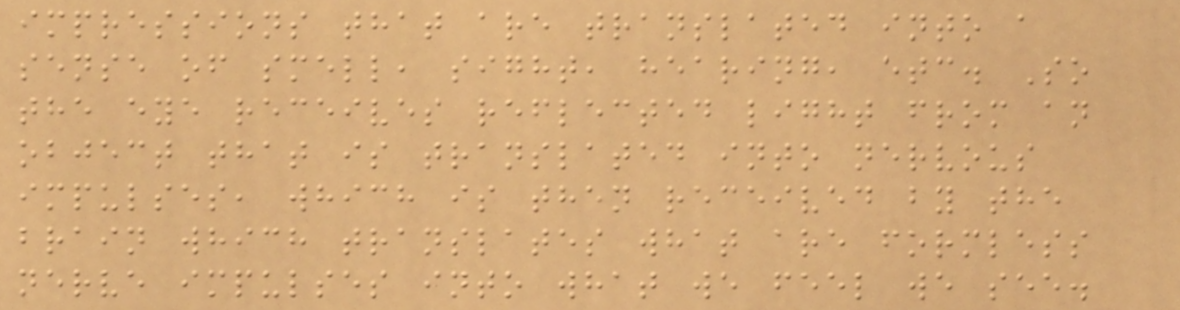impressions that are translated into a
sense of smell, sight, hearing, etc. So
the eye receives reflected light from an
object that is translated into nervous
impulses, which is then received by the
brain which translates what are formless
nerve impulses into what we feel we see.
